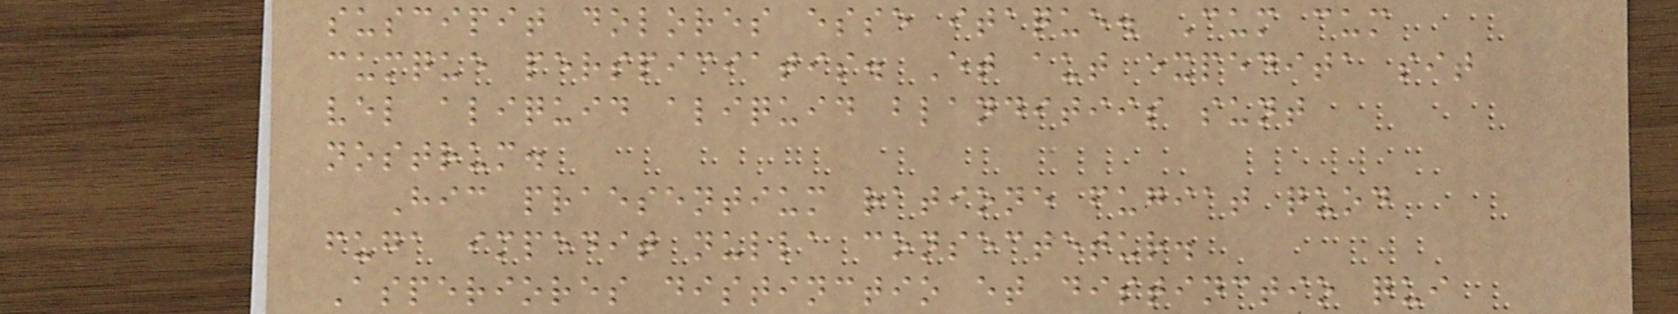suscipit dolores esse itaque. Cum cum
cumque perspiciatis. Et aut expedita sit
vel aliquid aliquid blanditiis sunt
nostrum.
Hic praesentium ratione fugiat quod
fuga impedit nulla consectetur.
Asperiores distinctio et distinctio qui
